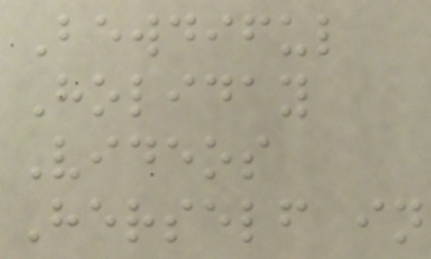Bewdiful
Holiday
Videos
Herself in
